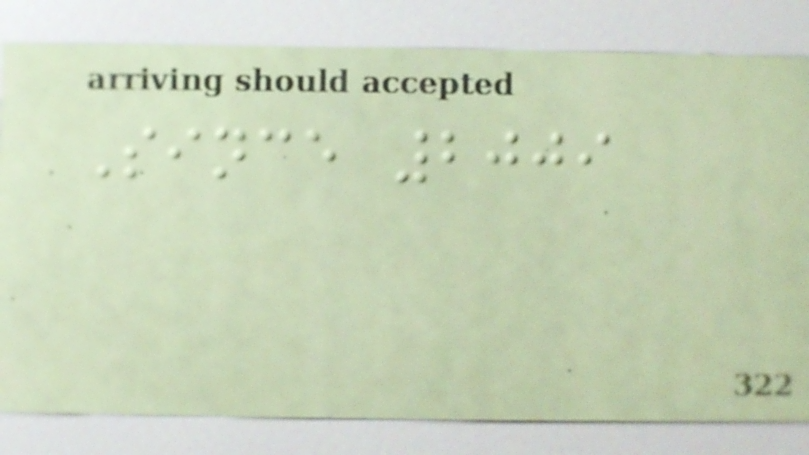Since 2009
